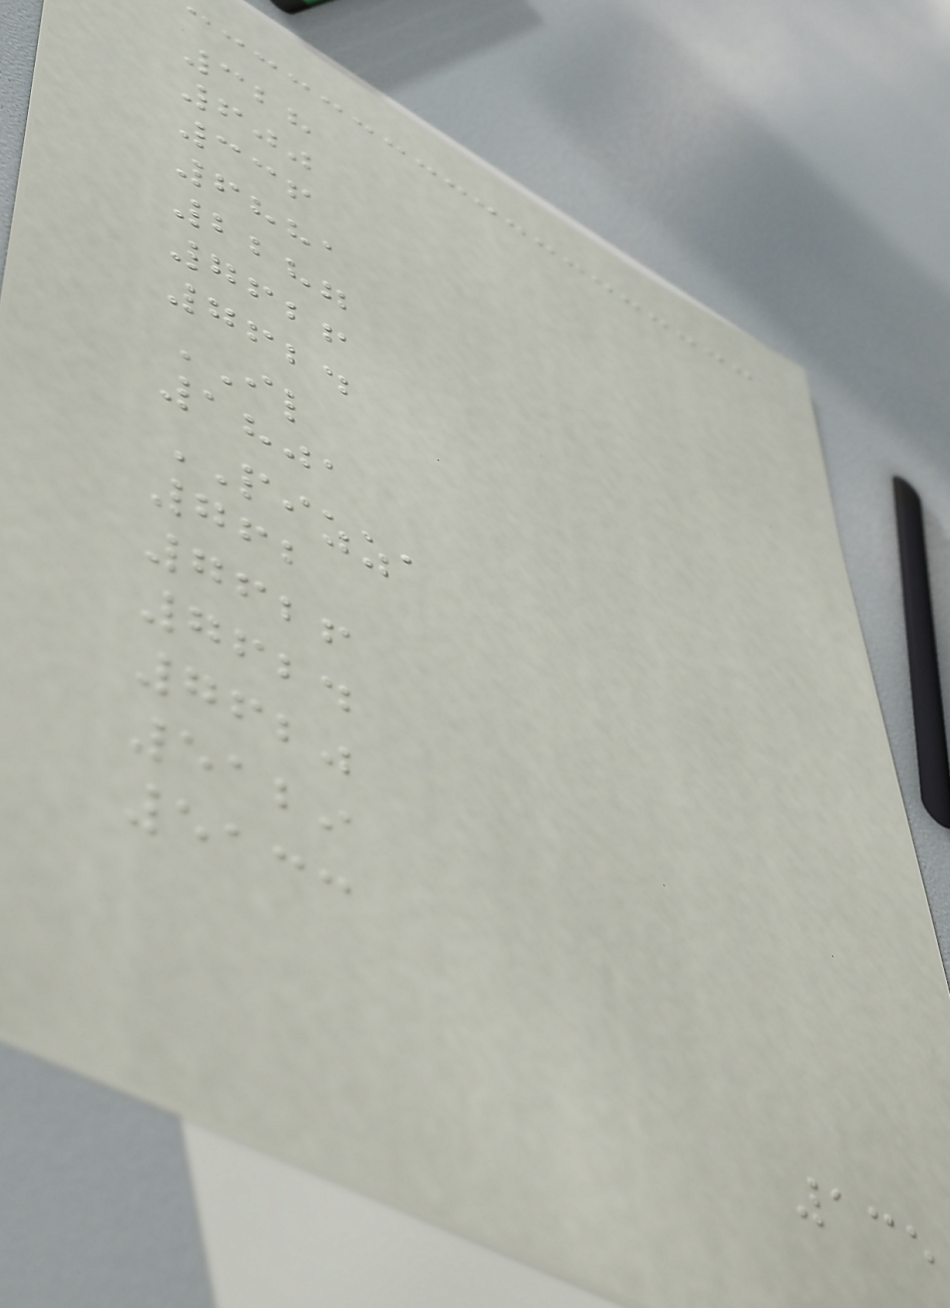328
600
336
6881
2287
7626
7624
IL
1801
PIZZA
762
7626
7624
7620
5129
5133
135
